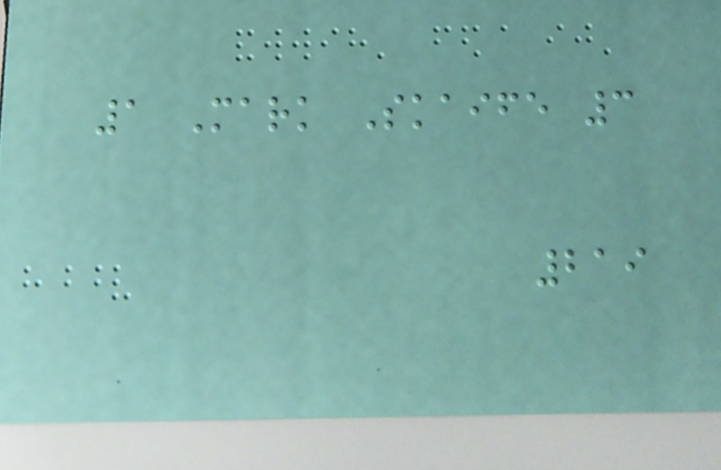1 Mark Skaife 3
219
